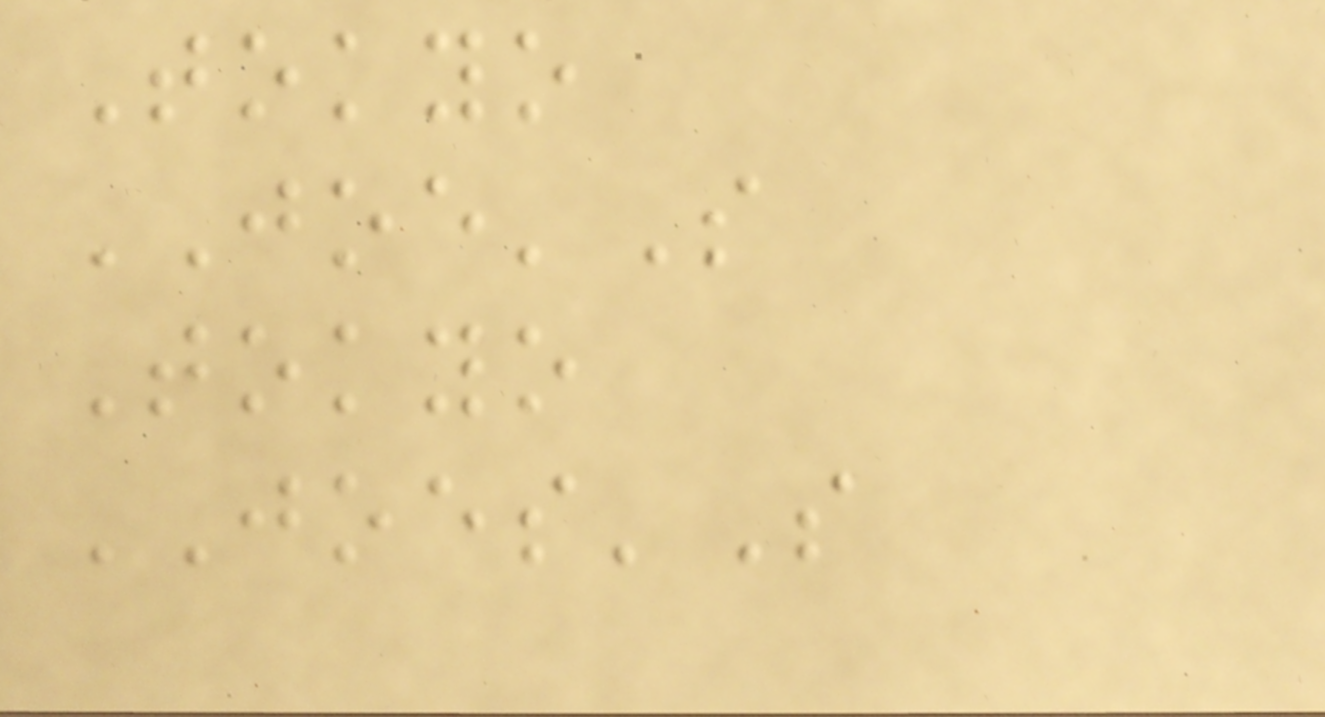Tokyo
JOE'S
Tokyo
JOES'S
